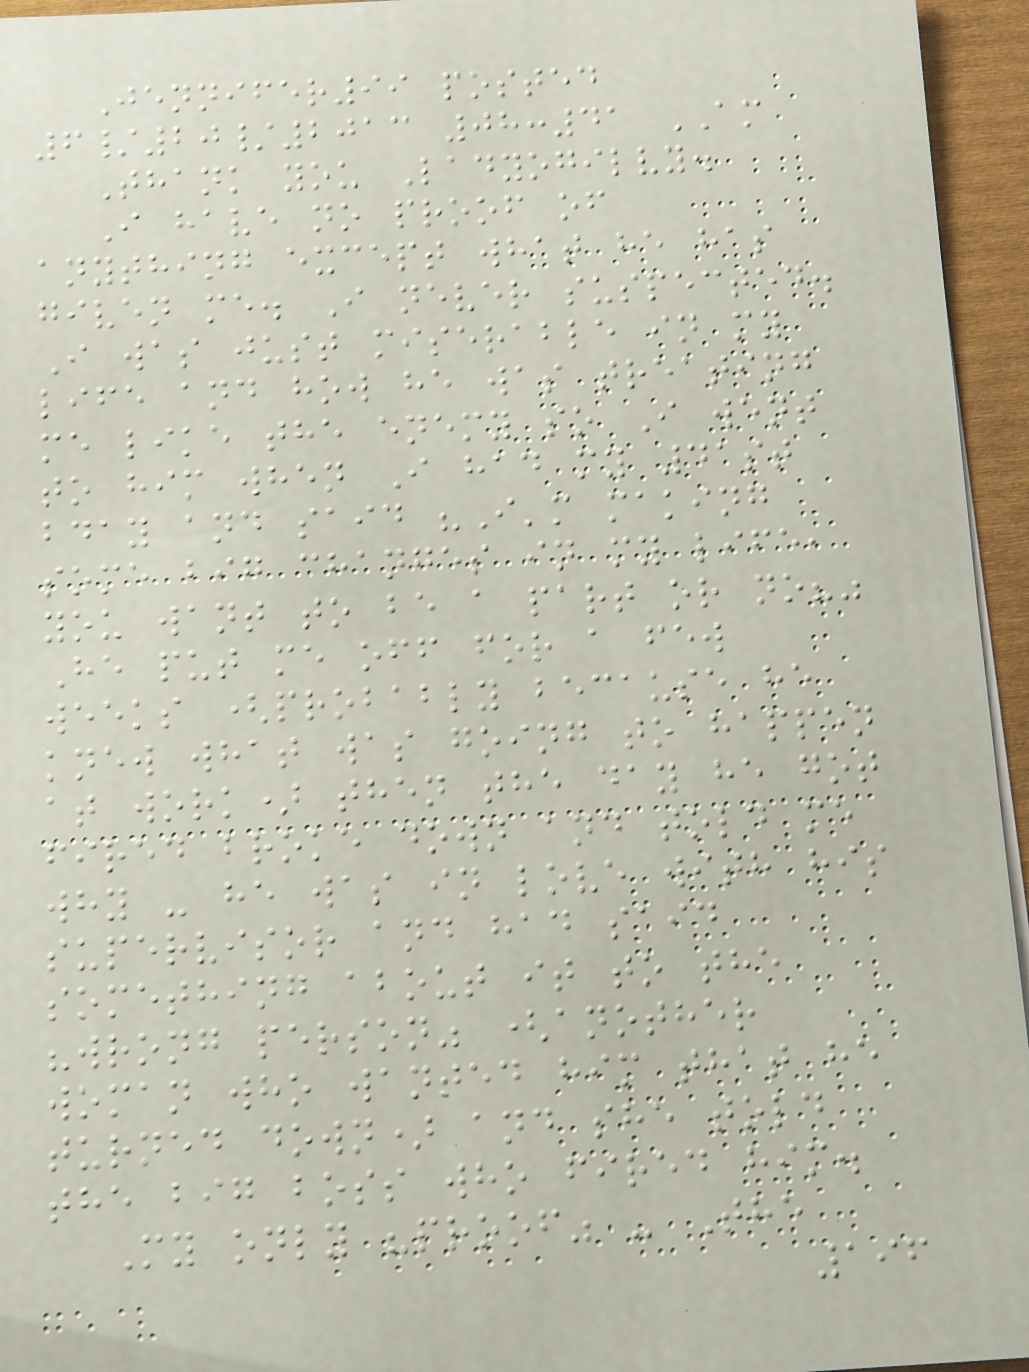Jennifer99 posted
6/20/2013 08:41 AM
Thank you Ladyogilvy.
I have no proof of
anything except what he has
given me. I never suspected.
I was just miserable in my
life and how he was treating
me like the enemy so I went
to him when I had my 41st
bday and said "I'm making
some big changes in my life,
you want to be a part or no?"
He put me off for a few
weeks (probably because he
knew what was going to happen
at work) then the day he got
fired broke down and told me
why - he was in love with his
supervisor and had said
something about it to the
"wrong person" (another
woman who wanted him that he
turned down) and she told
the big boss who fired him.
My only "proof" - The
196
